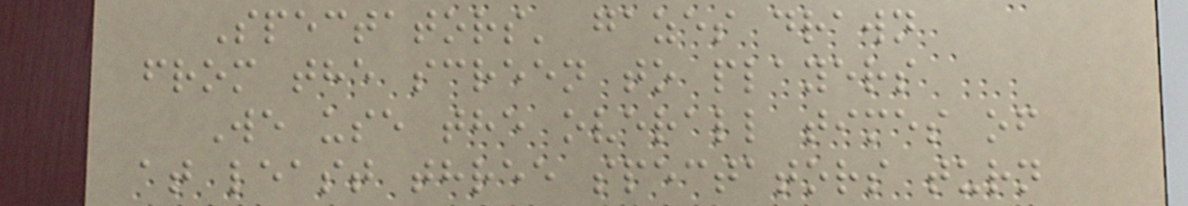Spectators' gazes drawn
from the screen to players
We use the overall times of
at least three spectators turn
